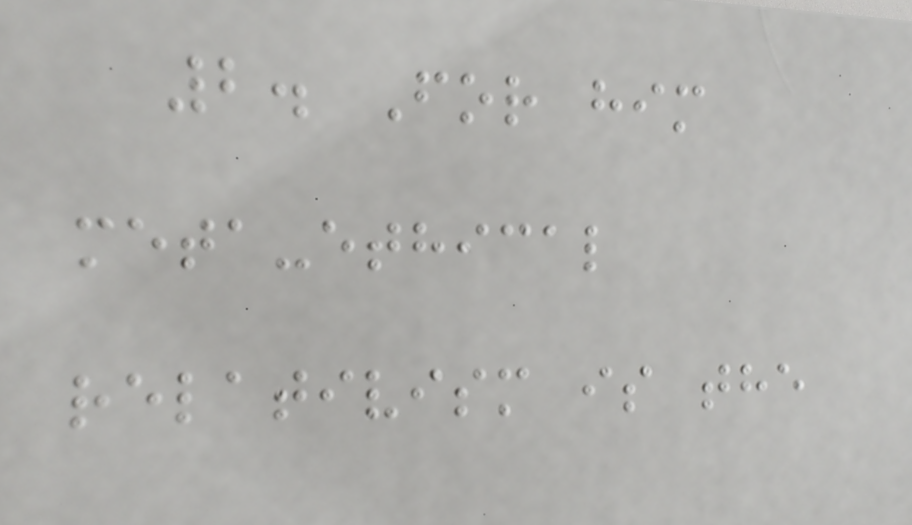2. For him
meta-ethical
relativism is the
